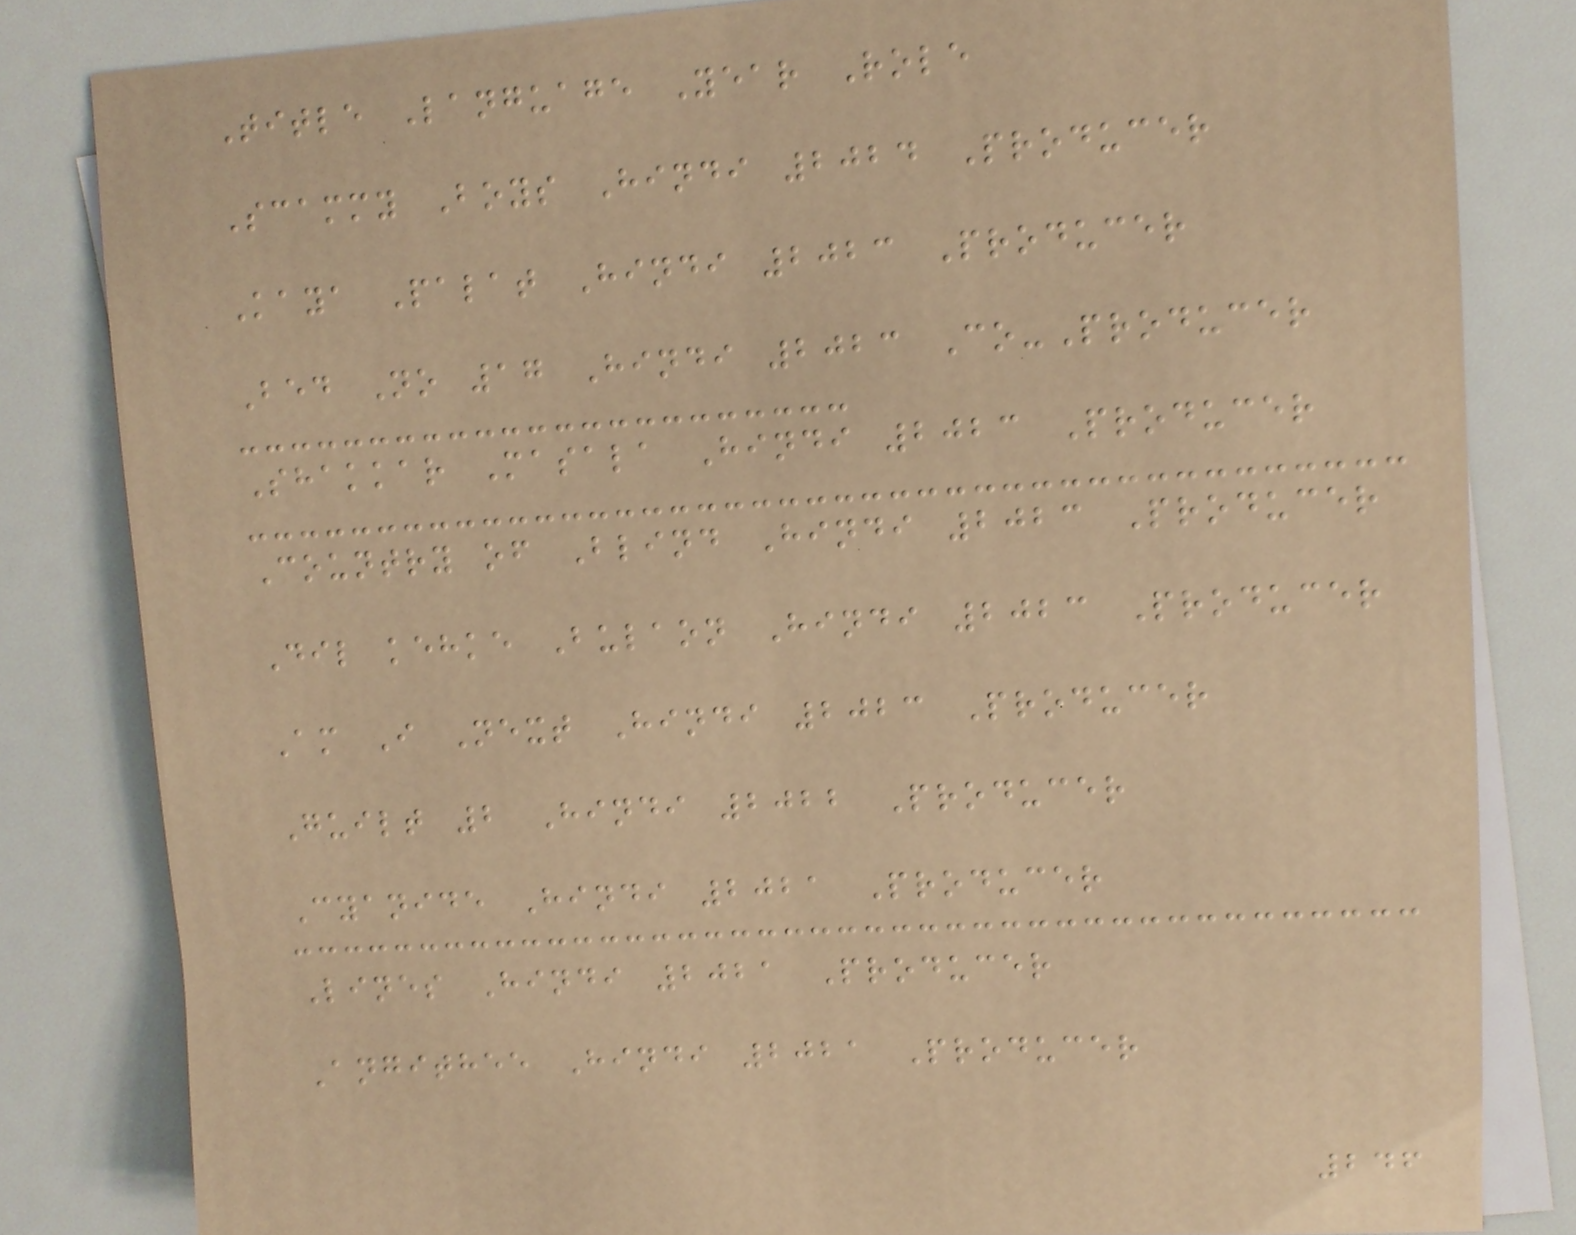Title Language Year Role
Scammy Boys Hindi 2024 Producer
Kaya Palat Hindi 2023 Producer
Bed No 17 Hindi 2023 Co-Producer
Shakkar Masala Hindi 2023 Producer
Country of Blind Hindi 2023 Producer
Dil kehke Bulaon Hindi 2023 Producer
Am I Next Hindi 2023 Producer
Guilt 2 Hindi 2022 Producer
Cyanide Hindi 2021 Producer
Lines Hindi 2021 Producer
Angithee Hindi 2021 Producer
246
